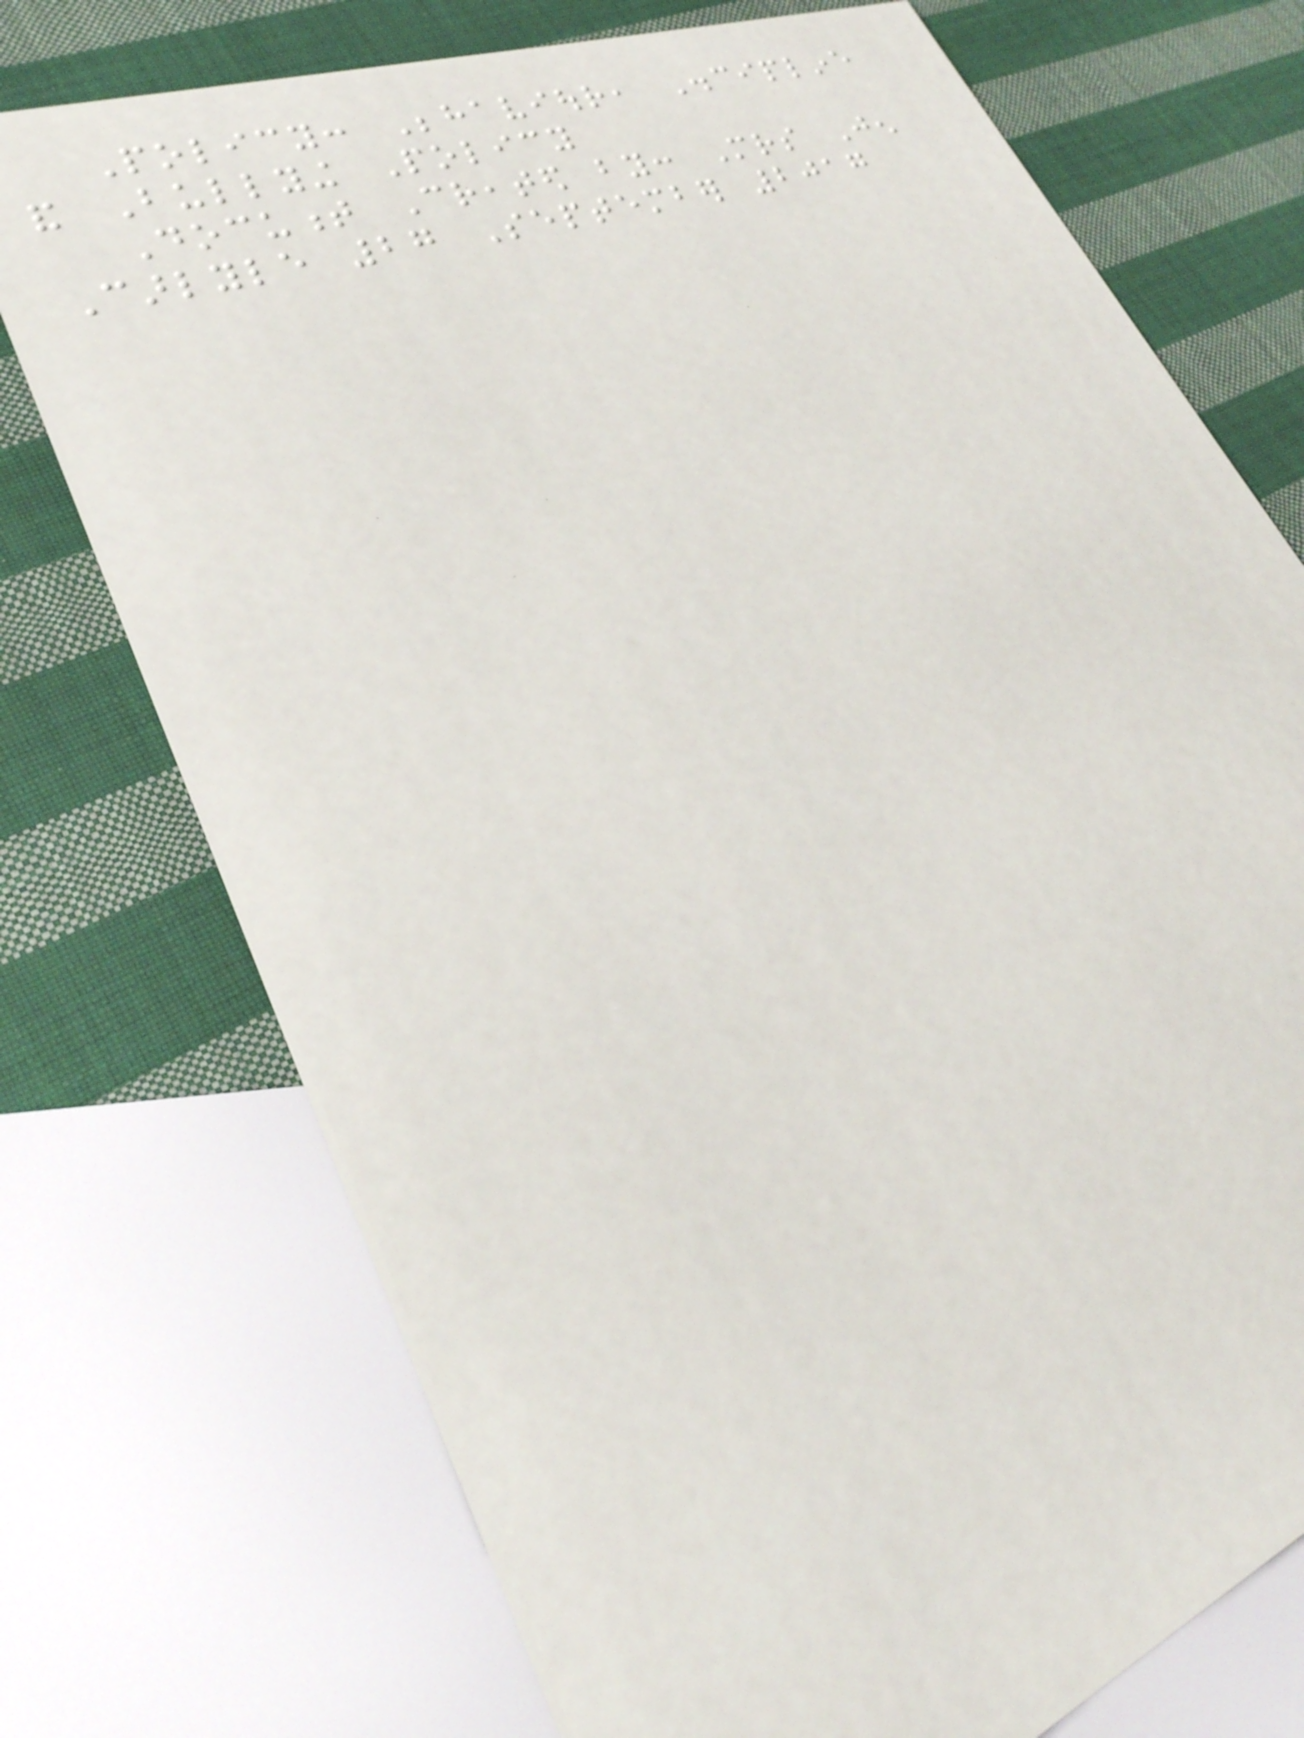Policy: Behaviour, Discipline
and Bullying Policy
Document Created by: Mrs Jen
Carlyle 27 September 2017
